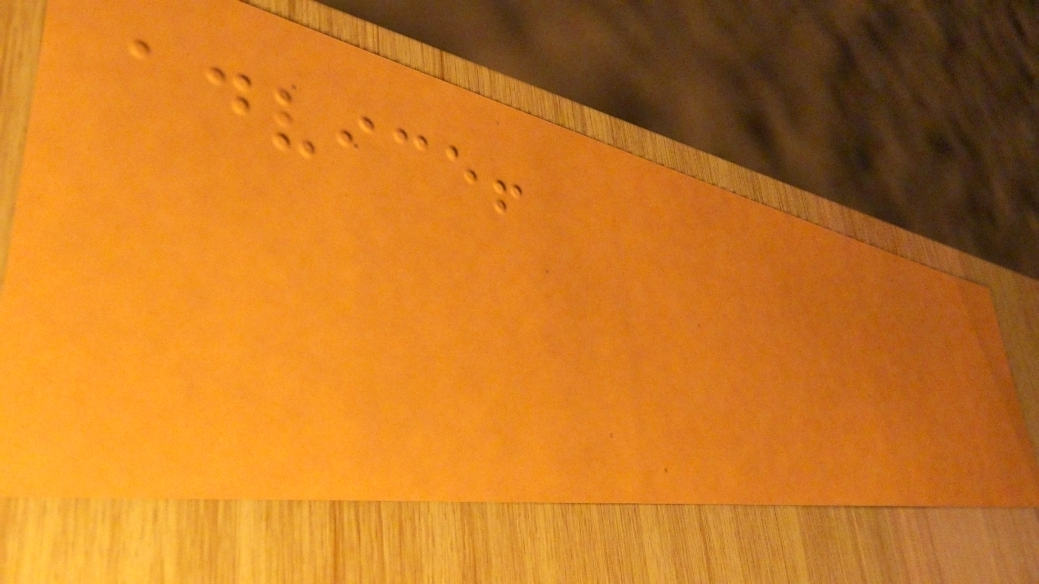advice!
